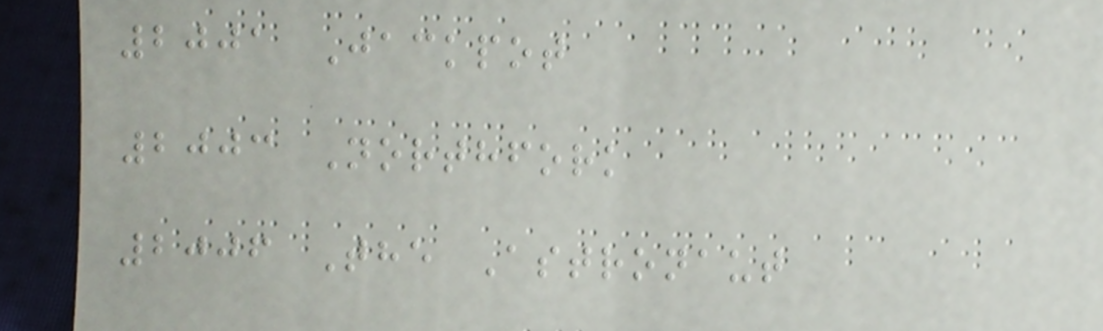2001 Jackpot
2003 Northfork
2006 The Astronaut
